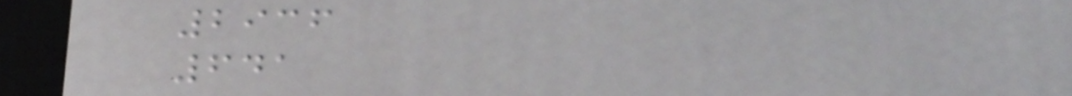2936
641
